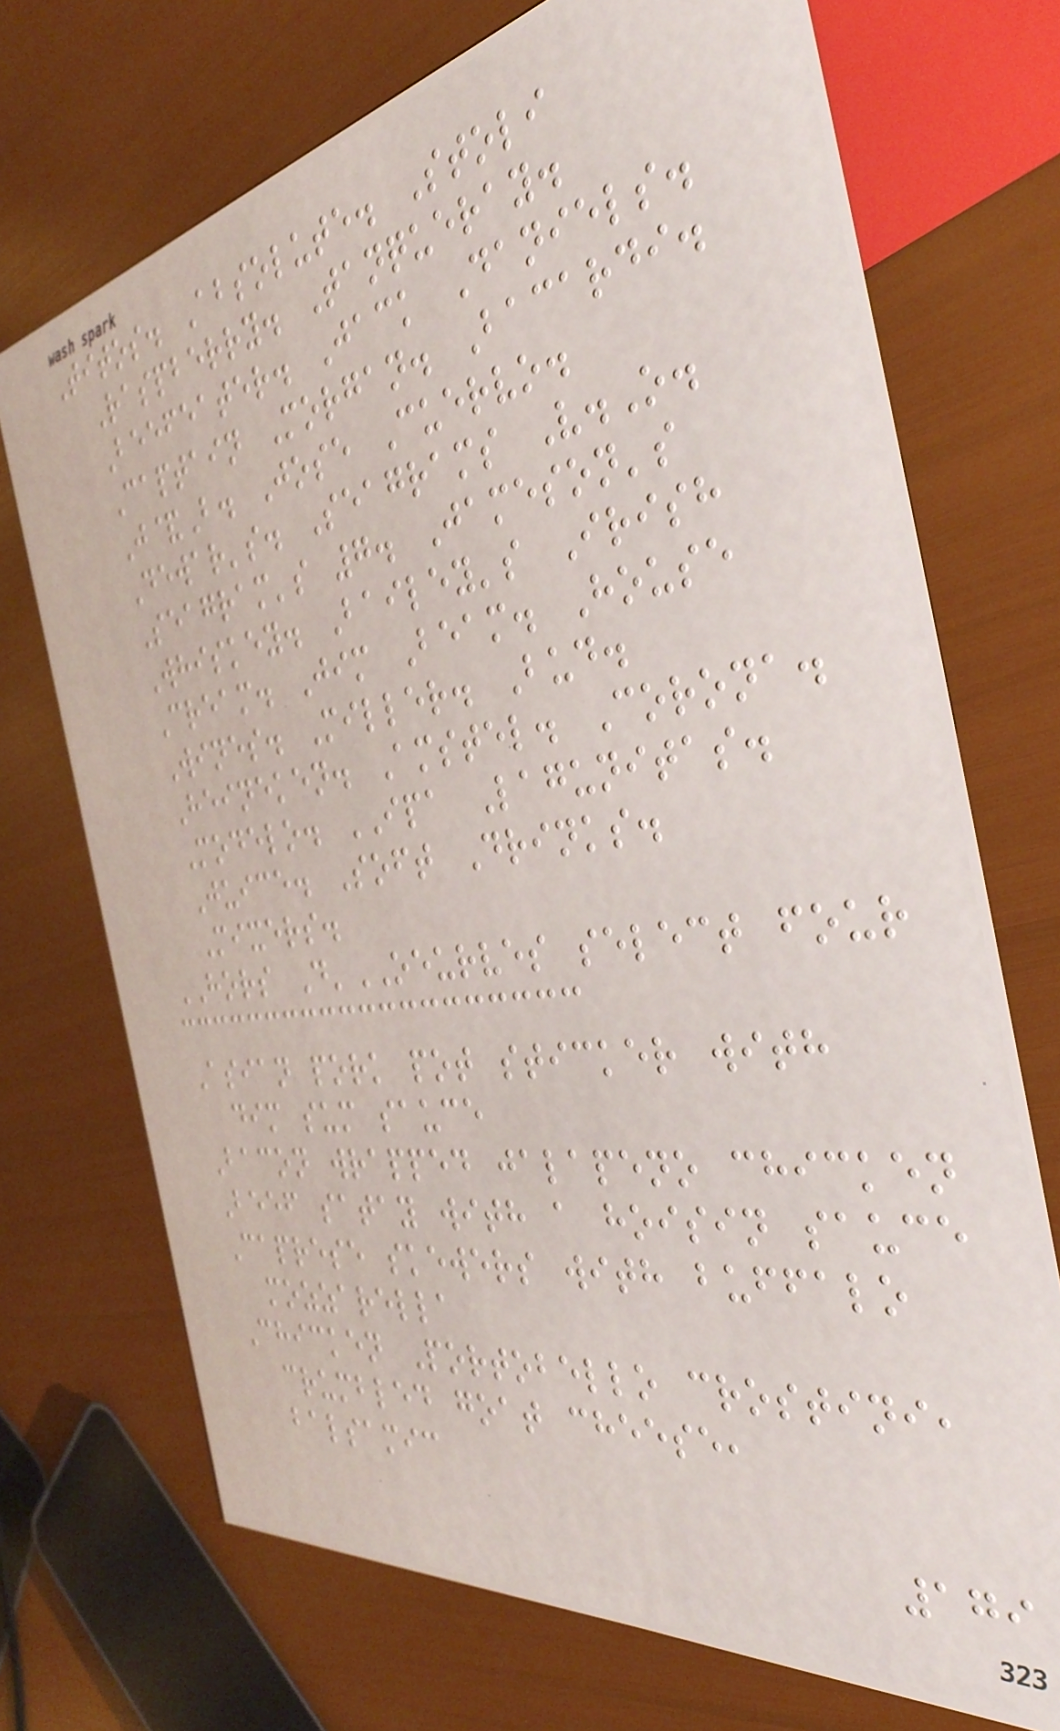Titos. Absolute. Stoli
Raspberry. Tanqueray.
Beefeater. Jack Daniels.
Captain Morgan. Bacardi.
J&B. Jose Cuervo.
Dewar's. Seagrams V.O.
Seagram's 7. Jameson's
Whiskey. Bailey's Irish
Cream. Jim Beam. House
Wines. Miller. Bud.
Heineken. Amstel. Corona.
Modelo. IPA Lagunitas.
Juice. Soft Drinks.
Mixers.
HORS D'OEURVES select four
Asian pork pot sticker with
dim sum sauce
Bacon wrapped jalapeno chicken
Beef satay with a hoisin sauce
Caprese skewers with buffalo
mozzarella
Chicken Portobello crostini,
crumbled goat cheese,
balsamic
179
